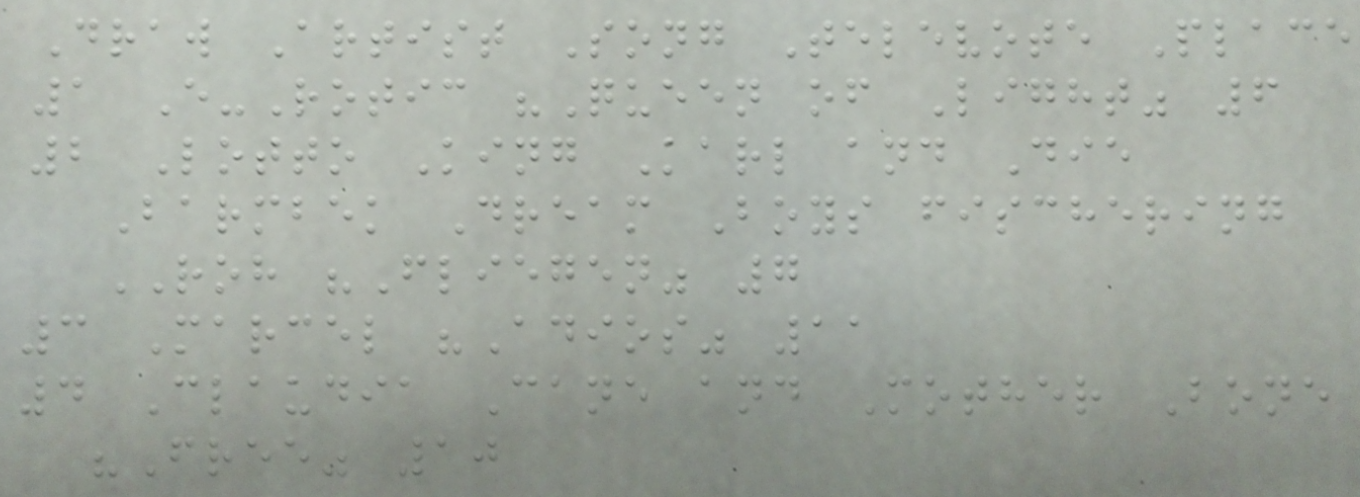Draw Artist Song Televote Place
1 E-Rotic "Queen of Light" 6
2 Lotto King Karl and Die
Barmbek Dream Boys fischering
ROH "Fliegen" 7
3 Marcel "Adios" 11
4 Claudia Cane and Mother Bone
"Free" 10
